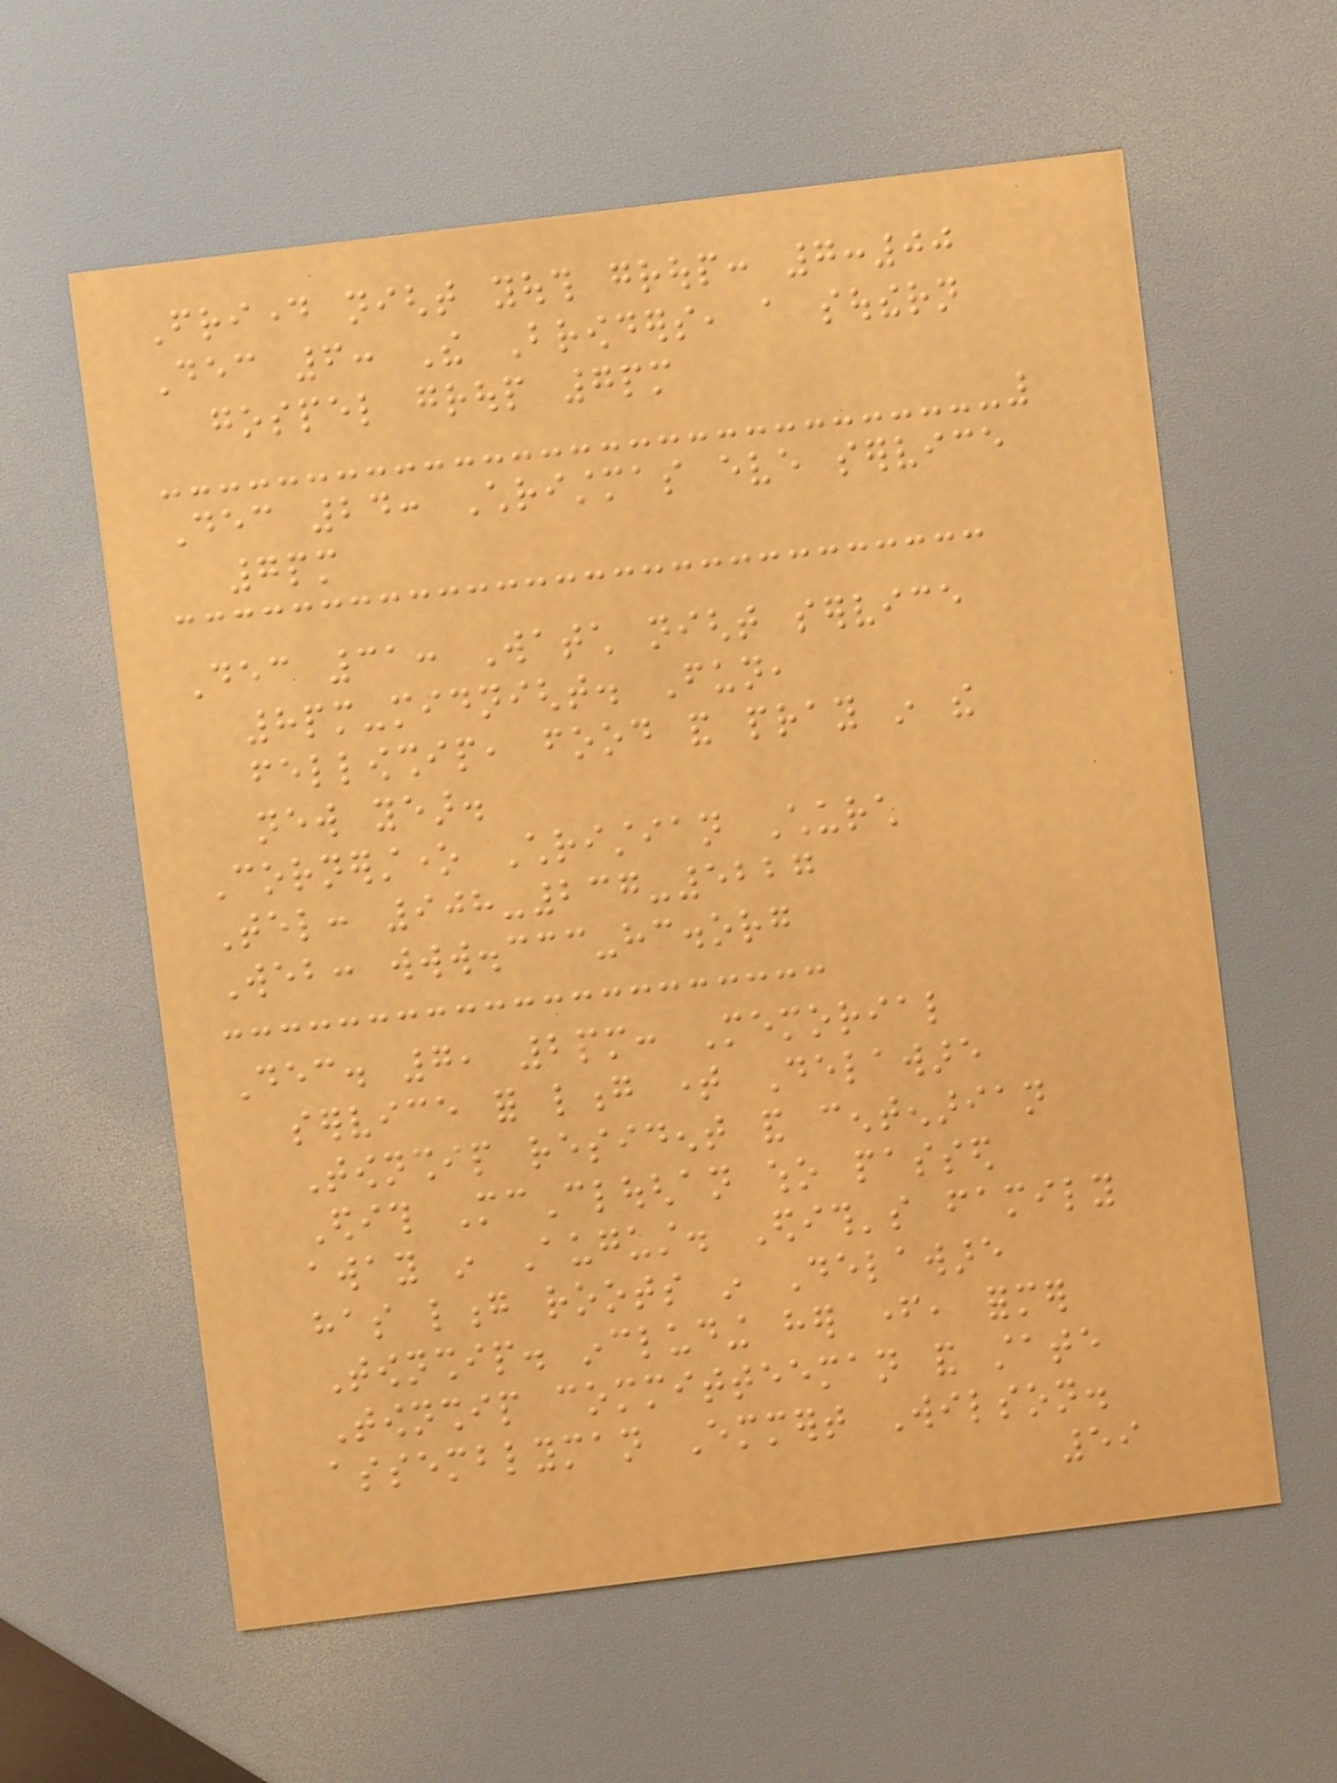Friday night youth group: 7:00
Dec 6: The Browders, a southern
gospel group 7pm
Dec 24: Christmas eve service
7pm
Dec 31: Watch night service
8pm-midnight. Fun,
fellowship, food and pray in the
new year.
Cornerstone Christian Church
Tel: 908-237-5227
Web: www.ccc-hc.org
Dec. 7, 2pm: Memorial
service for long time Delaware
Township resident and centenarian
Edith McCloughan who passed
away in August. Edith's family
has long roots in Delaware
Township. including her father, former
Township committeeman and state
assemblyman Emmert Wilson.
59
